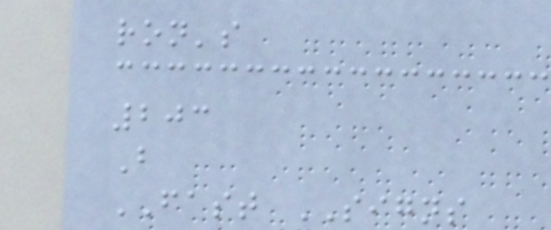ron's
203
B
FAST SIGNS
